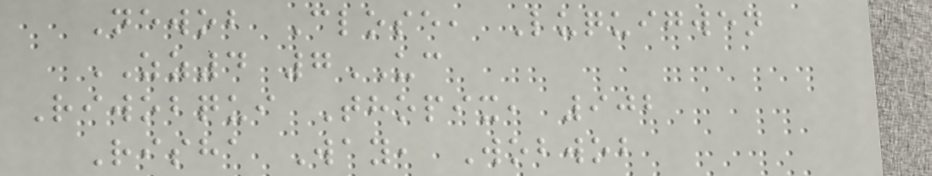Newob Close, Luquigwen
ZZ4 7UC
Riwobqui Thopix, 902
Risha Way, Wobwob
